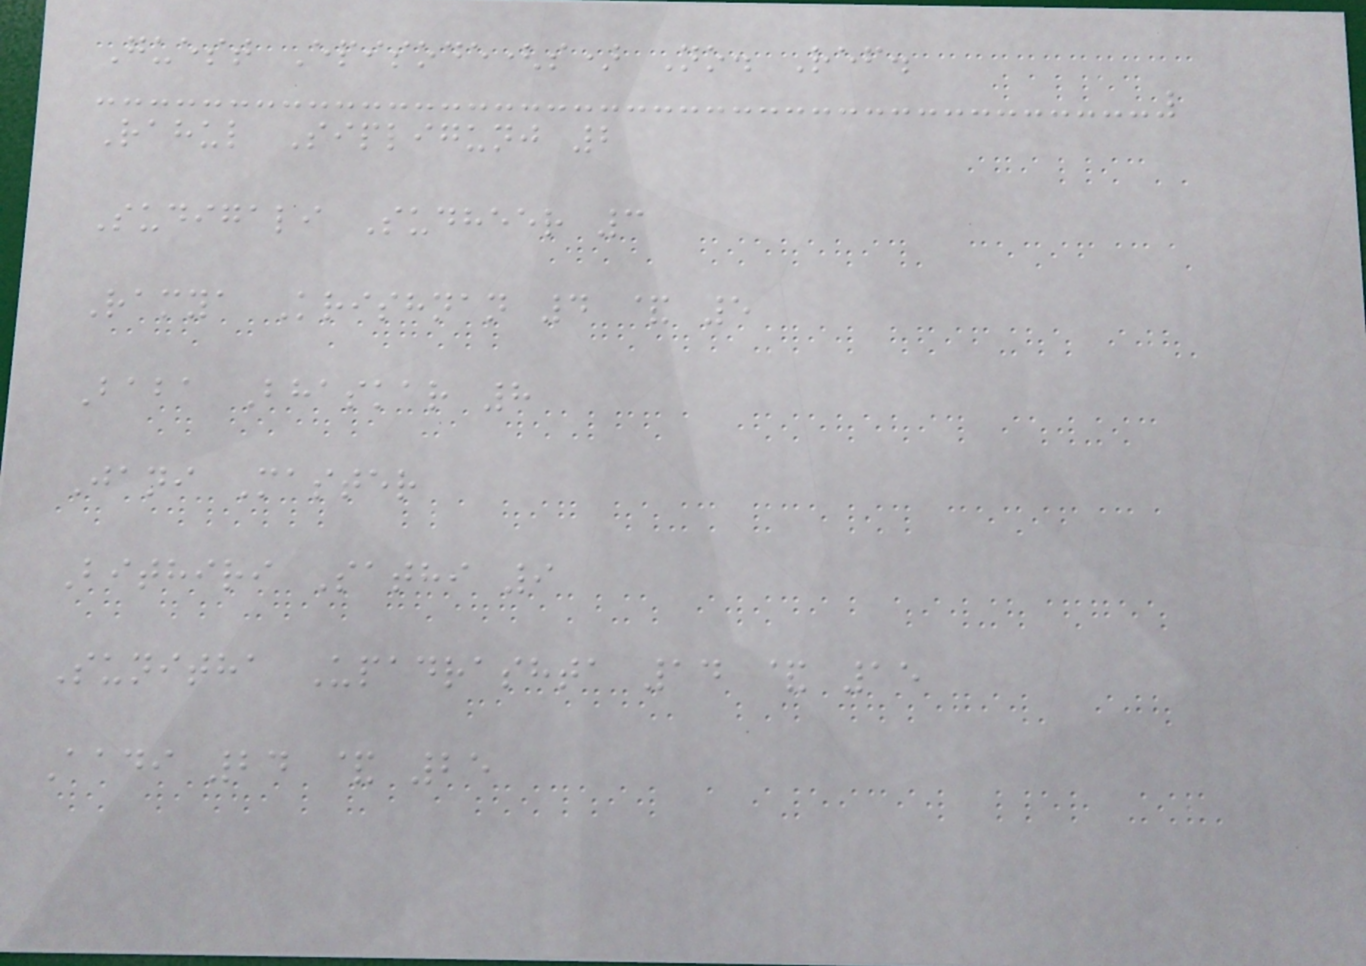Guest Episode(s) No. Ref.
Rahul Sipligunj 2
Sudigali Sudheer 3
Ramya Krishnan 4 & 5
Baba Bhaskar 8
Jani Master
Bithiri Sathi 9
Sunitha Upadrashta 14 & 15
Aadi 24 & 25
